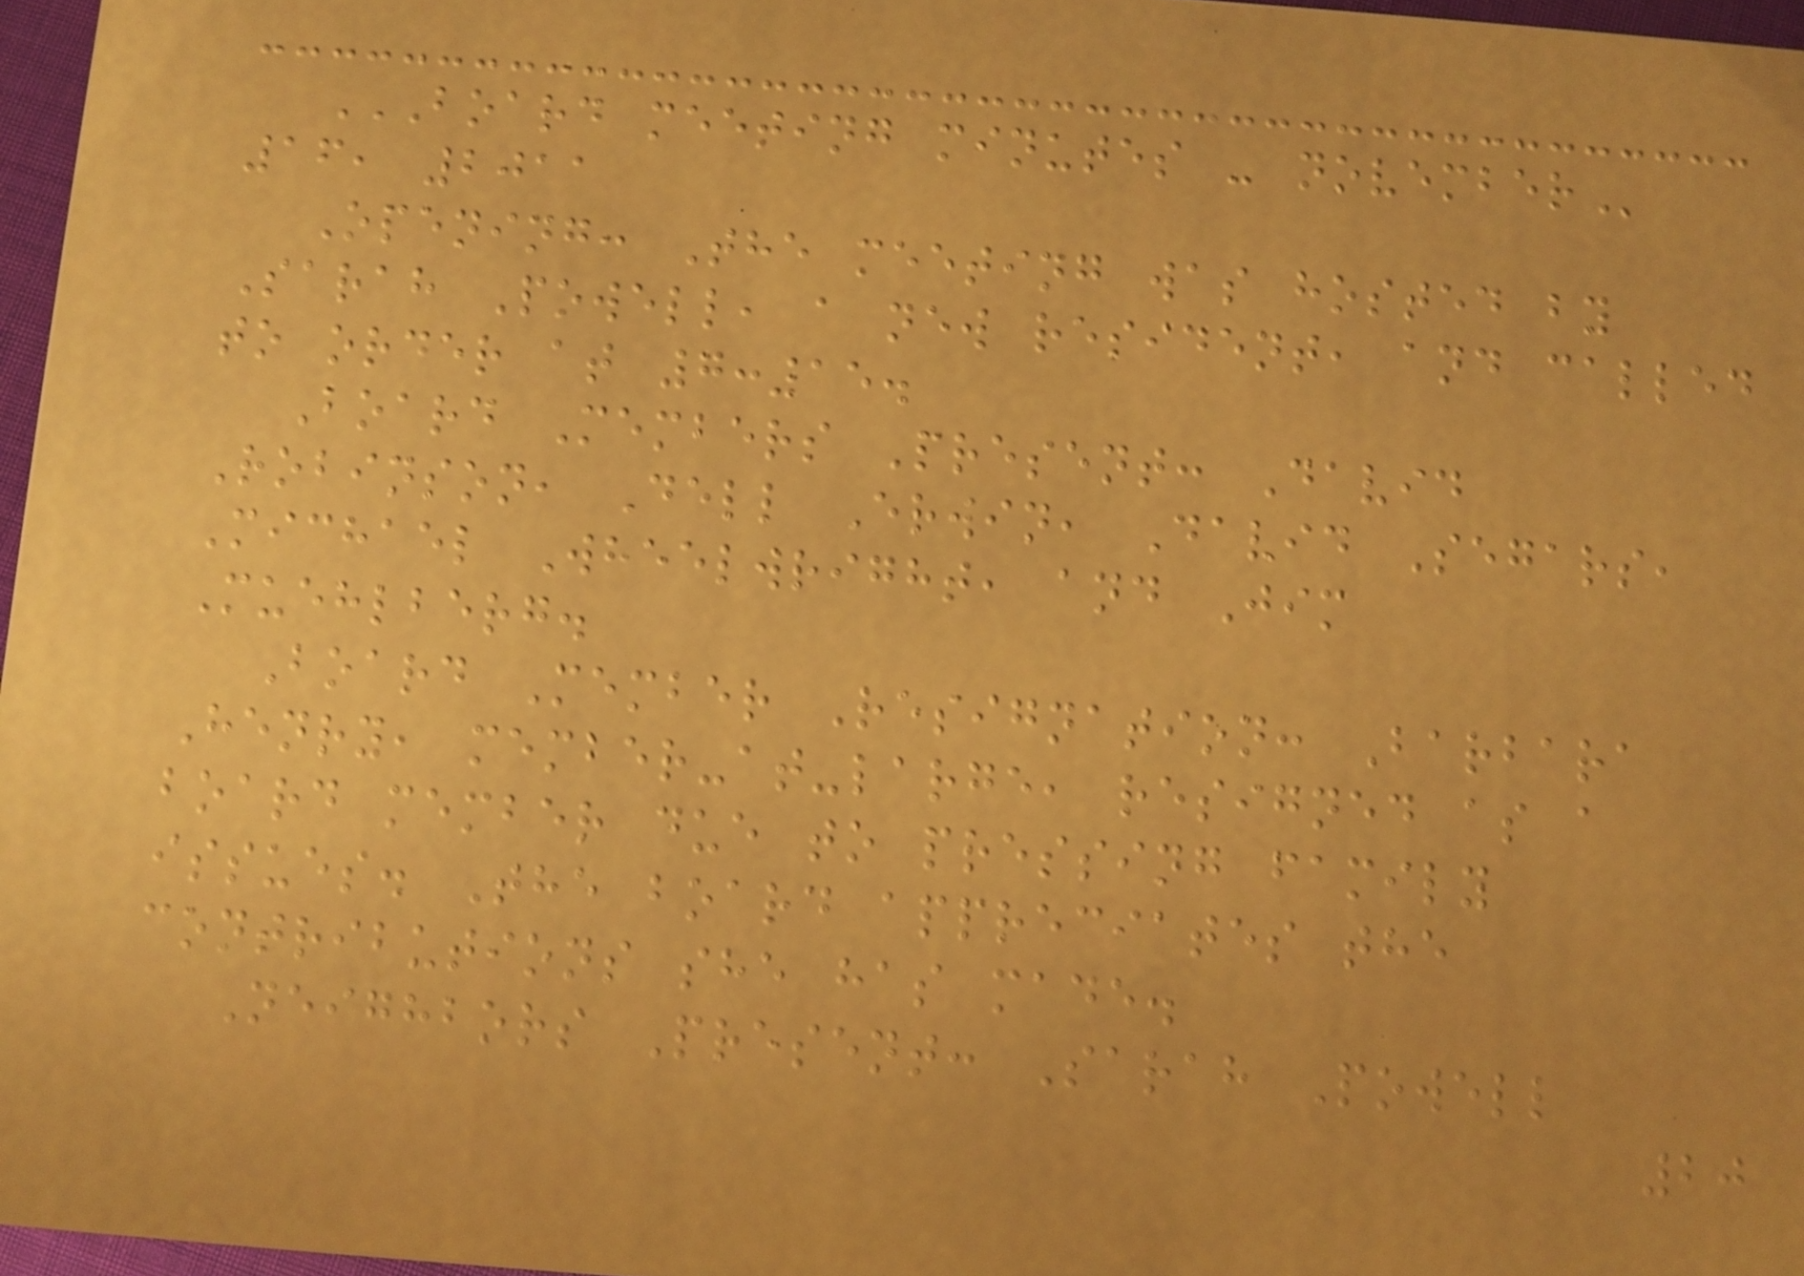BOARD MEETING MINUTES - NOVEMBER
16, 2011
Opening: The meeting was hosted by
Sarah Powell, a new resident, and called
to order at 7:15.
Board Members Present: David
Robinson, Dell Erwin, David Segars,
Michael Wheelwright, and Jim
Muehlberg.
Board Member Resignation: Barbara
Henry, member-at-large, resigned as a
board member due to pressing family
issues. The board appreciates the
contributions she has made.
Neighbors Present: Sarah Powell
20
